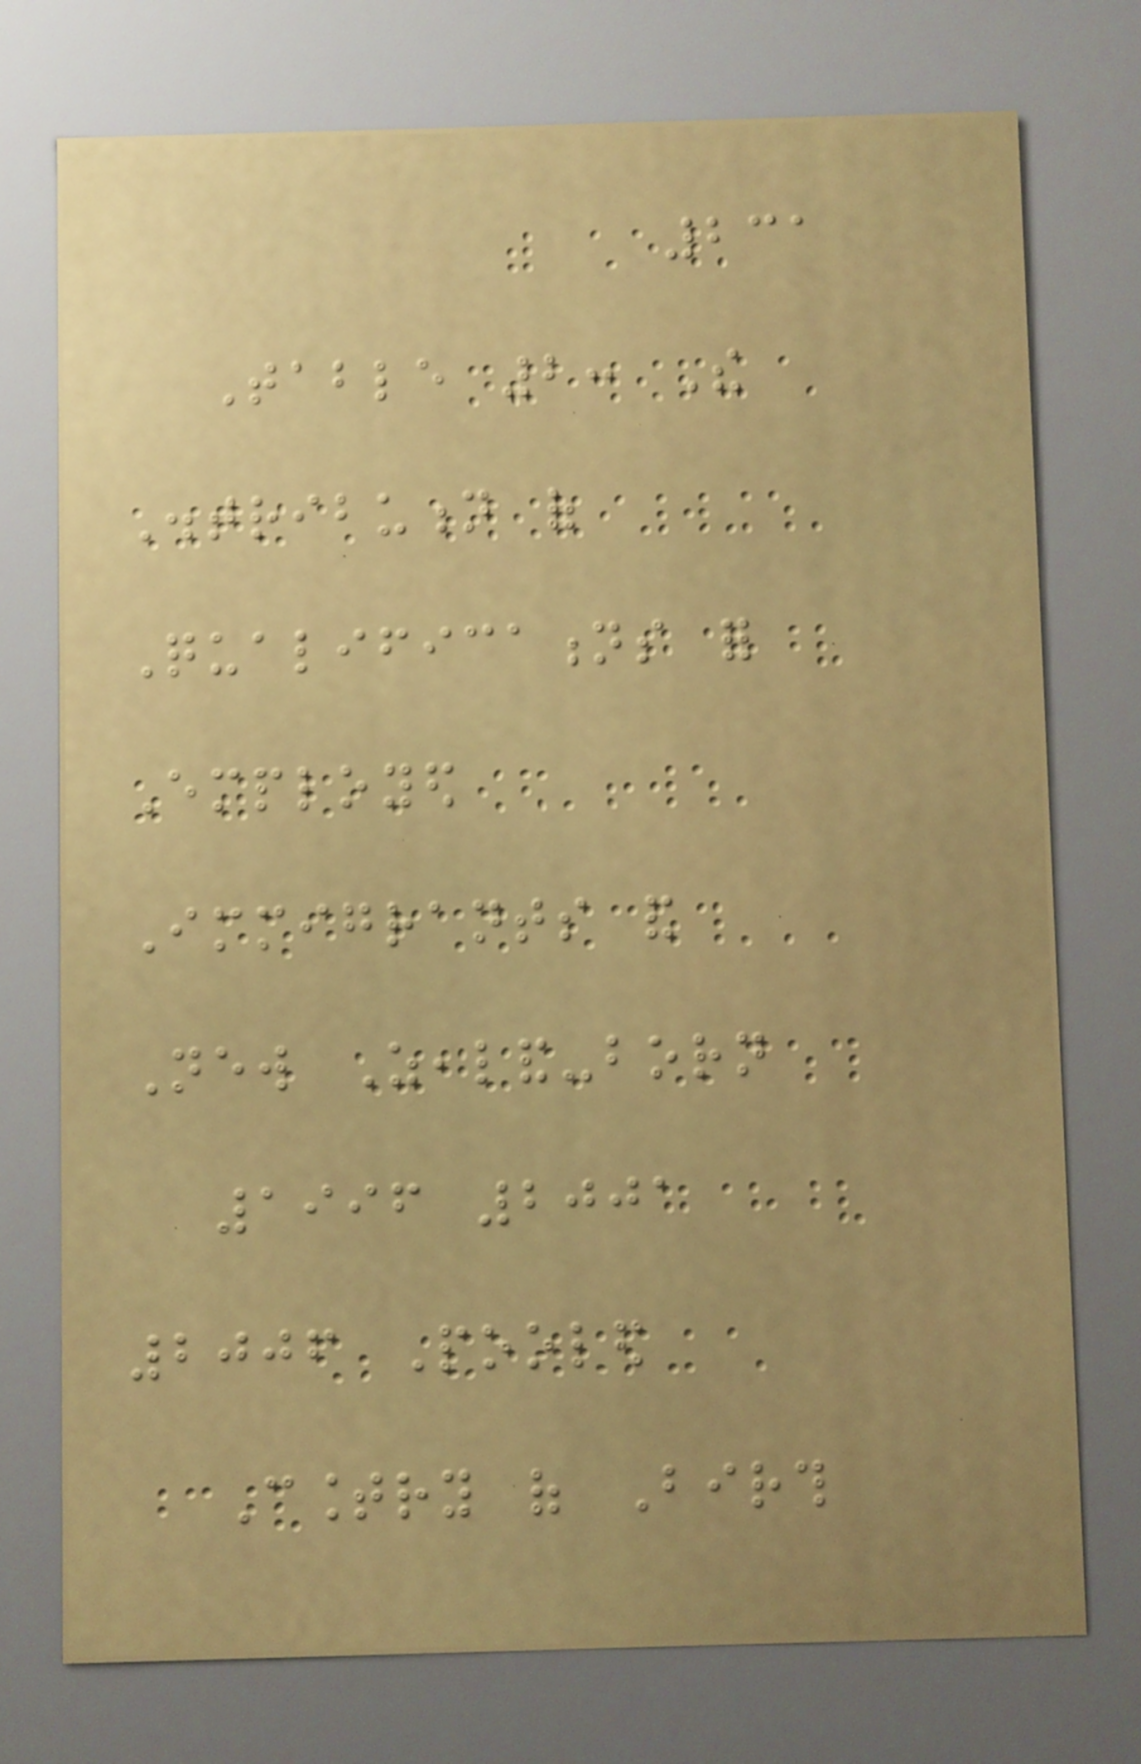231
Table 2: The
Distribution of
Qualifications for
Employed
Immigrants and
New Zealand-born
1996 2001
2006 Pooled
Country of Birth
